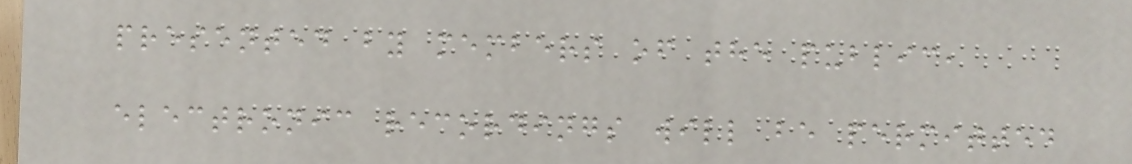presented by members of the public,
electronic recordings will be permitted
